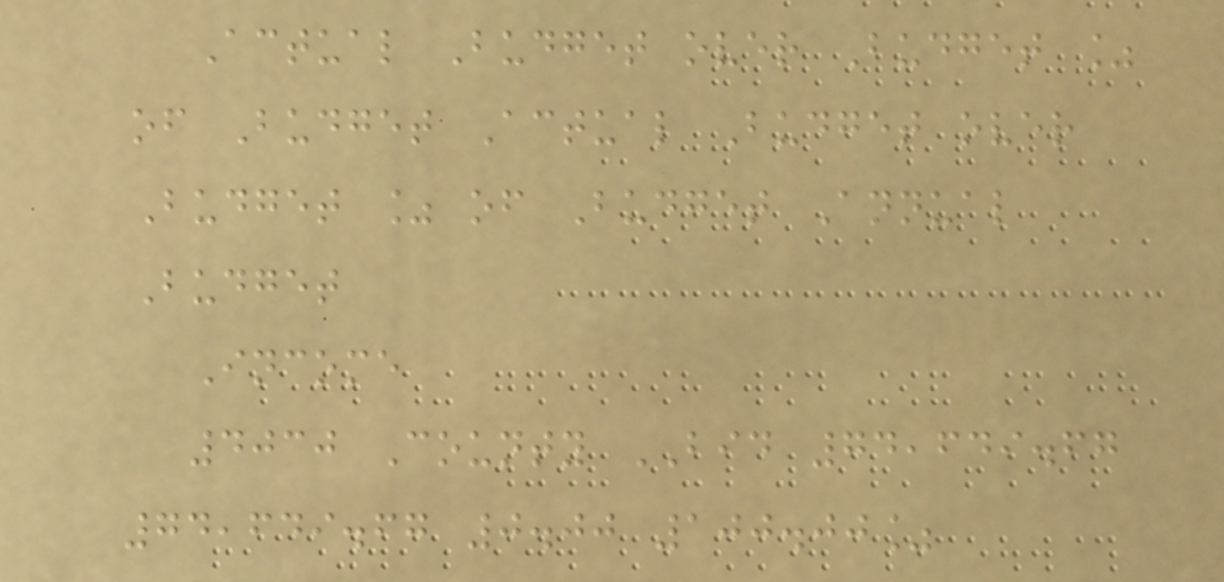Actual Budget over Budget %
of Budget Actual Budget over
Budget % of Budget Annual
Budget
Income
4030 County BID 74,649.67
74,649.67 0.00 100.00%
